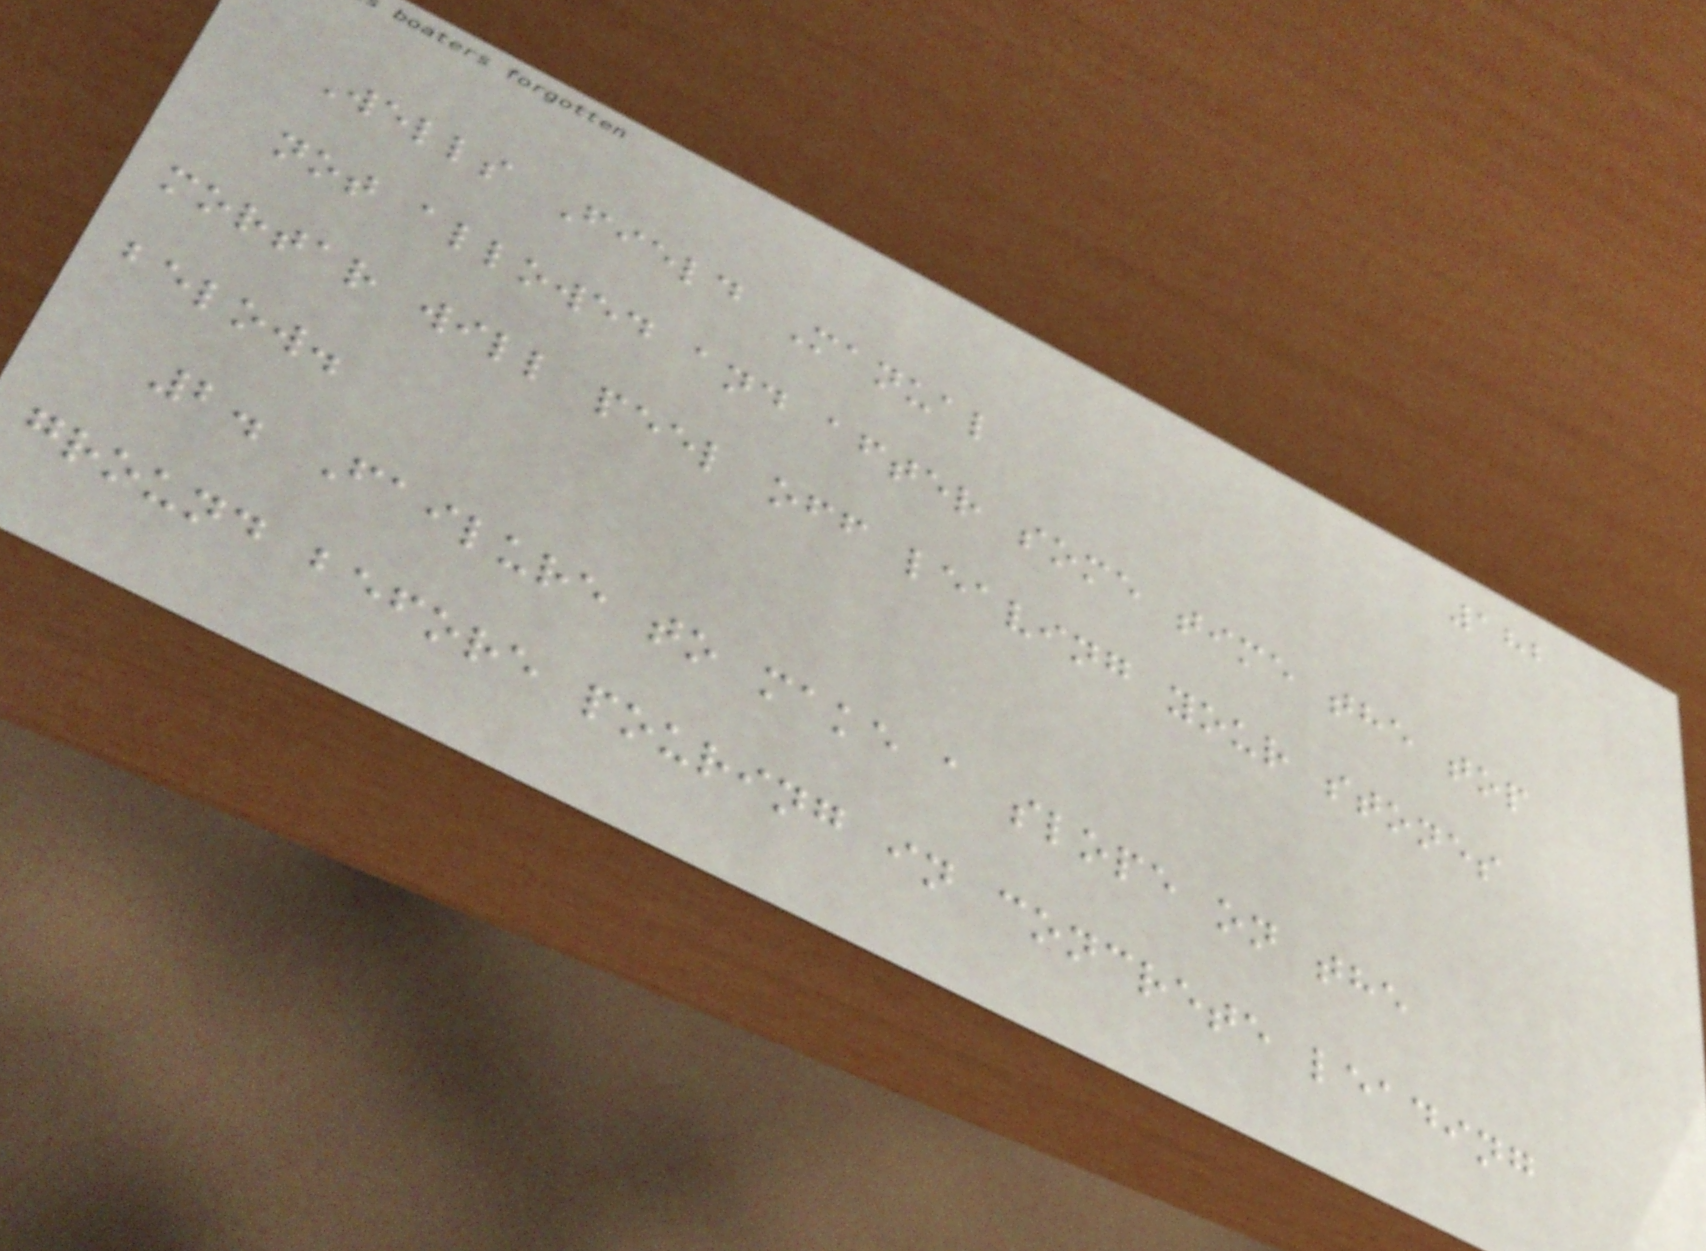182
Wells Field Manual
not allowed and after some time the top
mortar will peel off leaving your stones
below.
2. Failure to make a slope on the
ground before pouring in concrete leading
